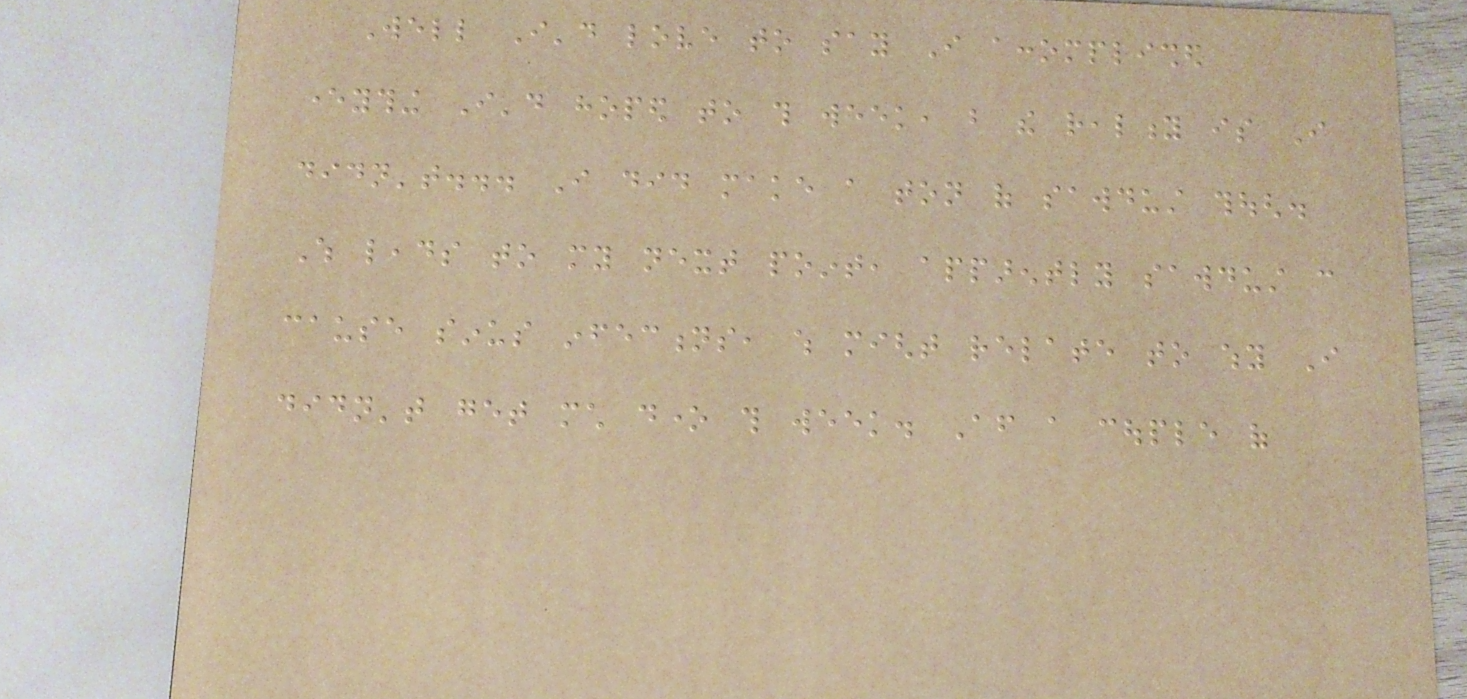Well I'd love to say I accomplished
everything I'd hoped to this week, but the reality is I
didn't... I did make a ton of sawdust though.
Which leads to my next point, apparently sawdust can
cause sinus infections, which might relate to why I
didn't get much done this week. After a couple of
